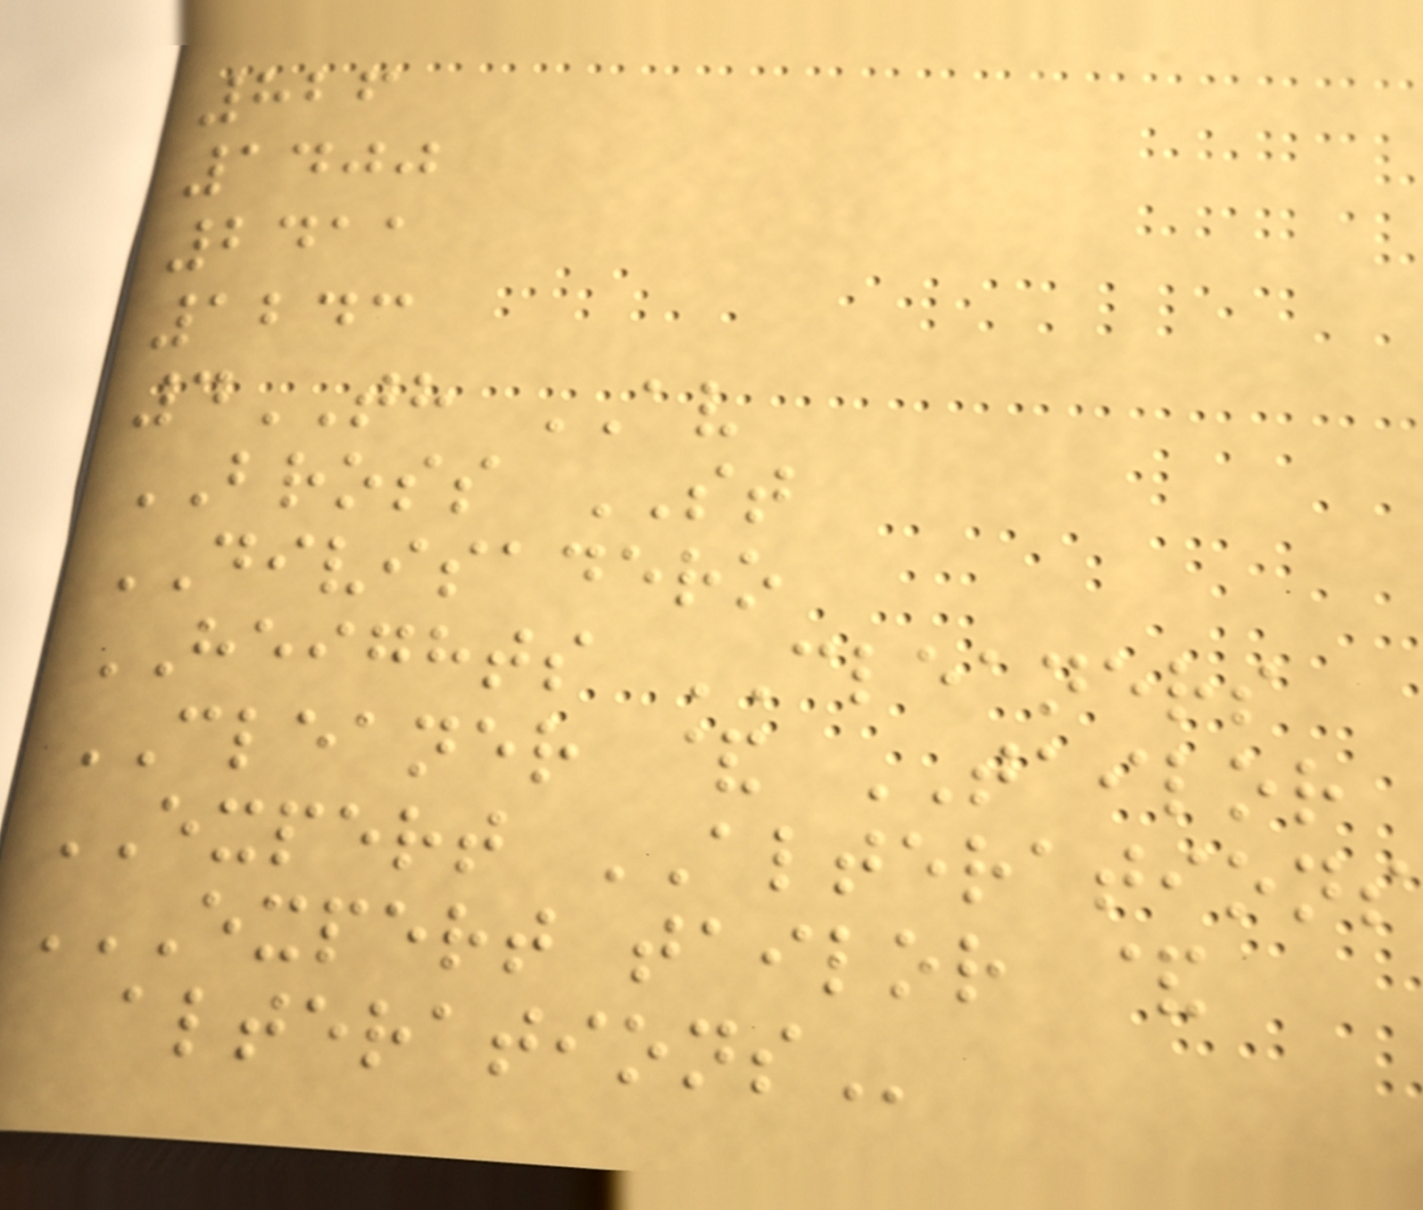826
1400
2411
1243
4TH AV
BROSS ST
DIVISADERO
HEIGHTS CLEANERS
CLEANER & TAILOR
EXPERT ALTERATIONS
EXPERT TAILOR &
ALTERATIONS
